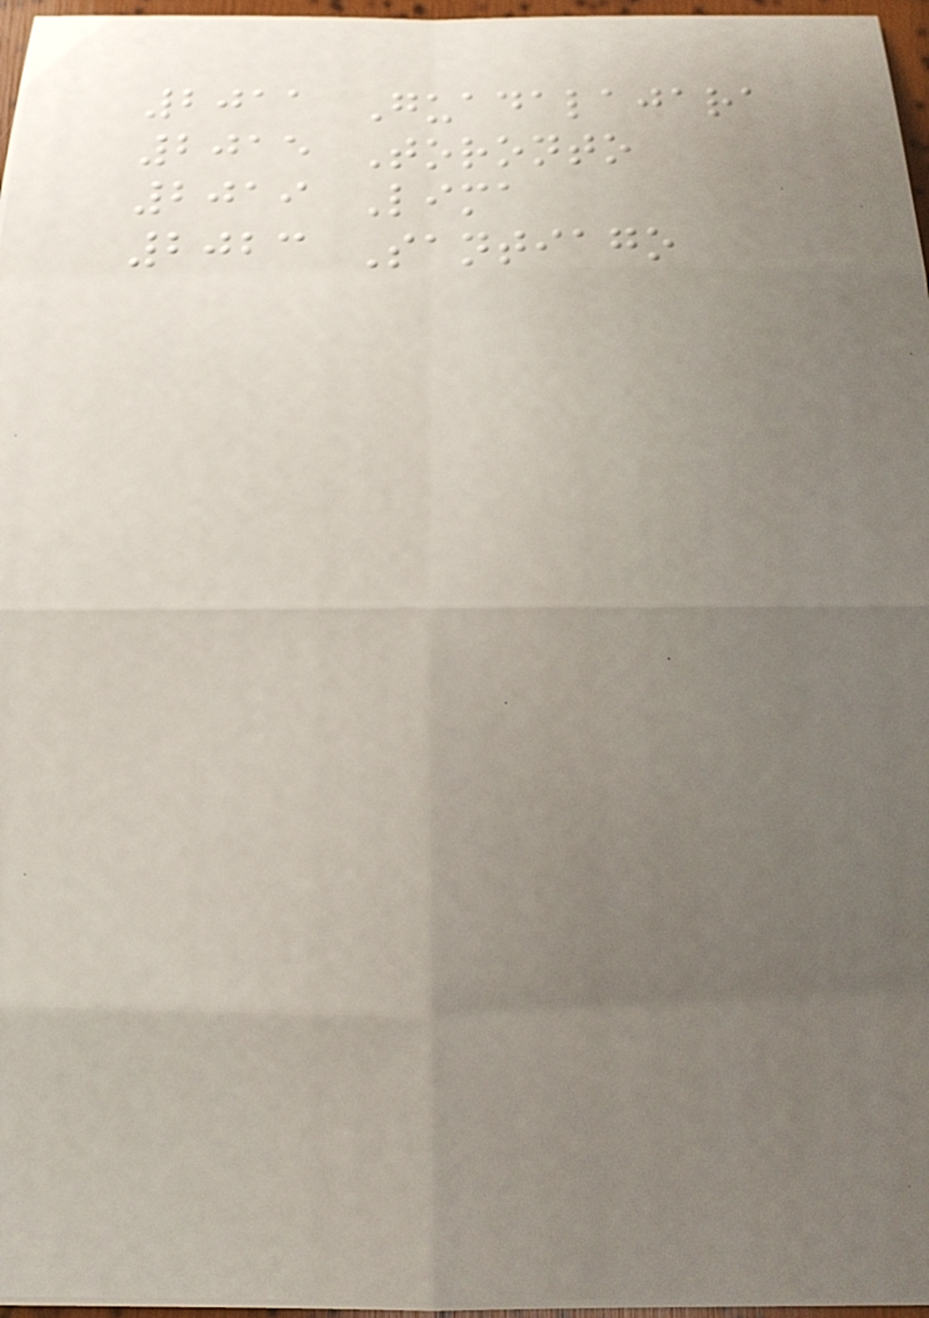2011 Guadalajara
2015 Toronto
2019 Lima
2023 Santiago
